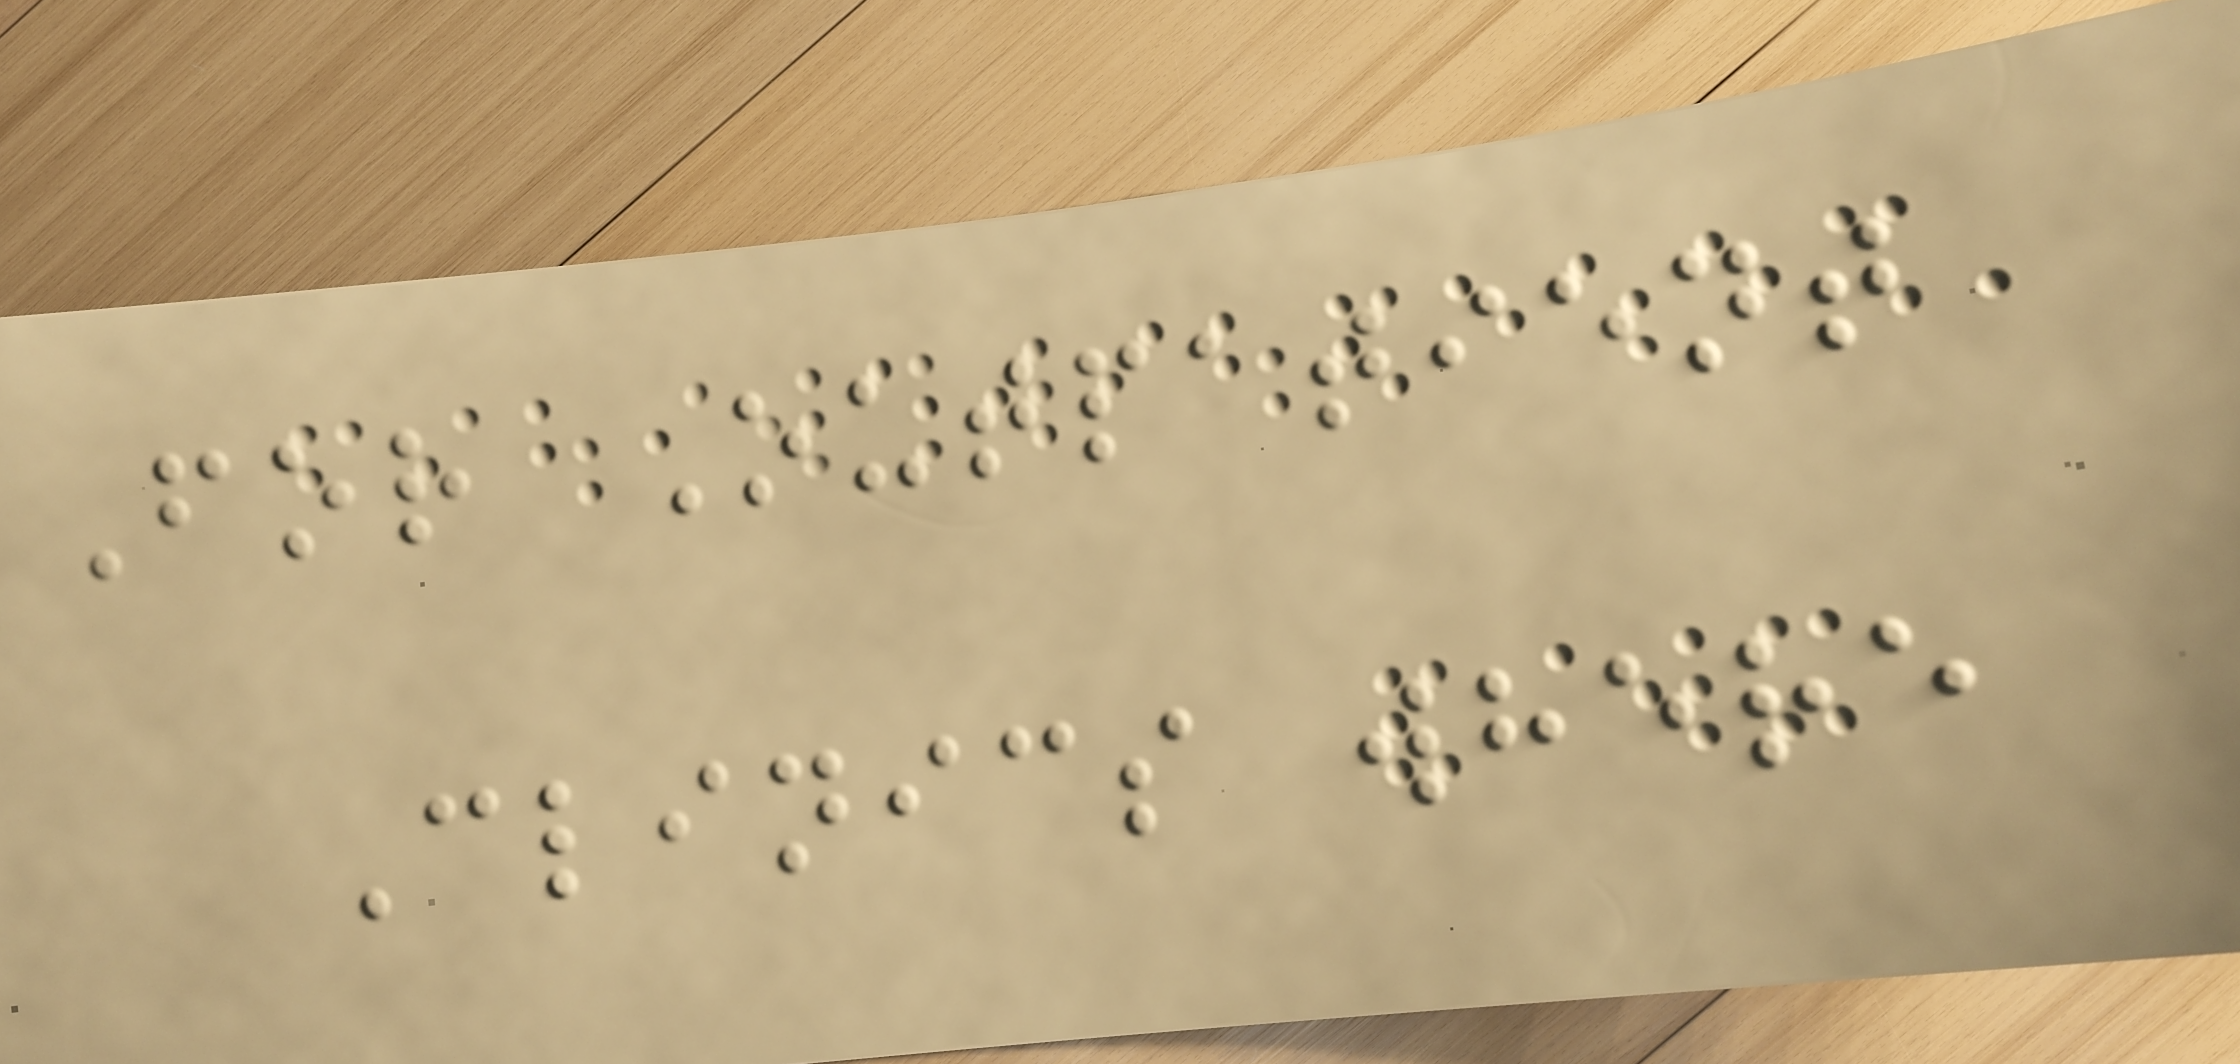For Outpatient
Clinics where
